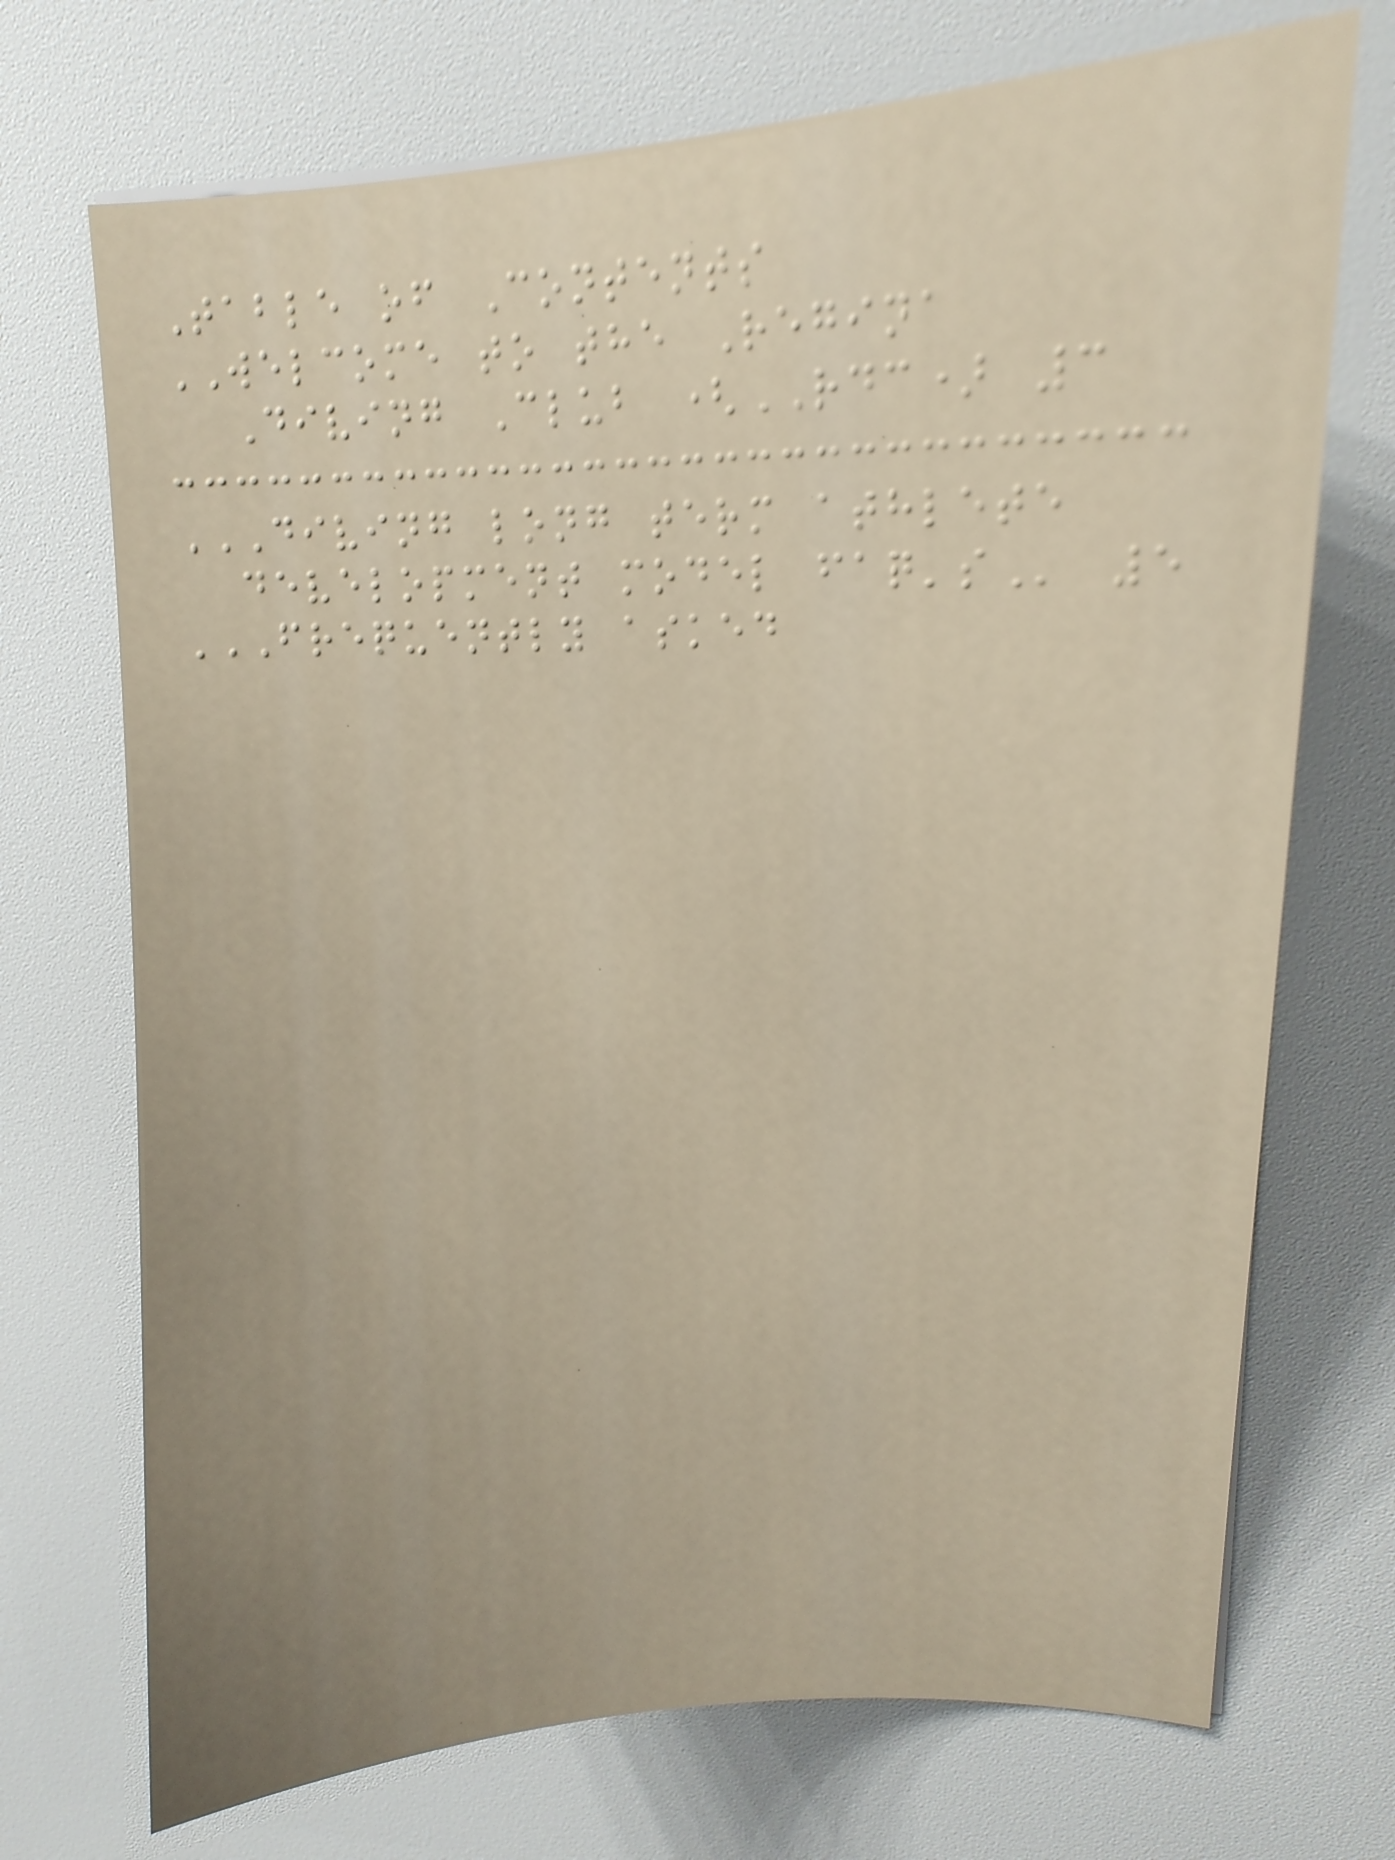Table of Contents
WELCOME to the Regina
Diving Club (RDC) 3
DIVING LONG TERM ATHLETE
DEVELOPMENT MODEL FAQ'S 5
FREQUENTLY ASKED
